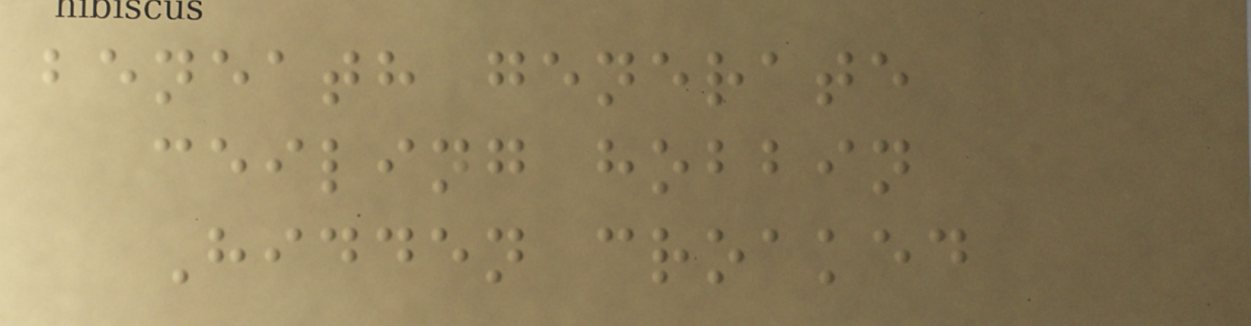beneath generate
ceiling hobbin
Hidden croaked
